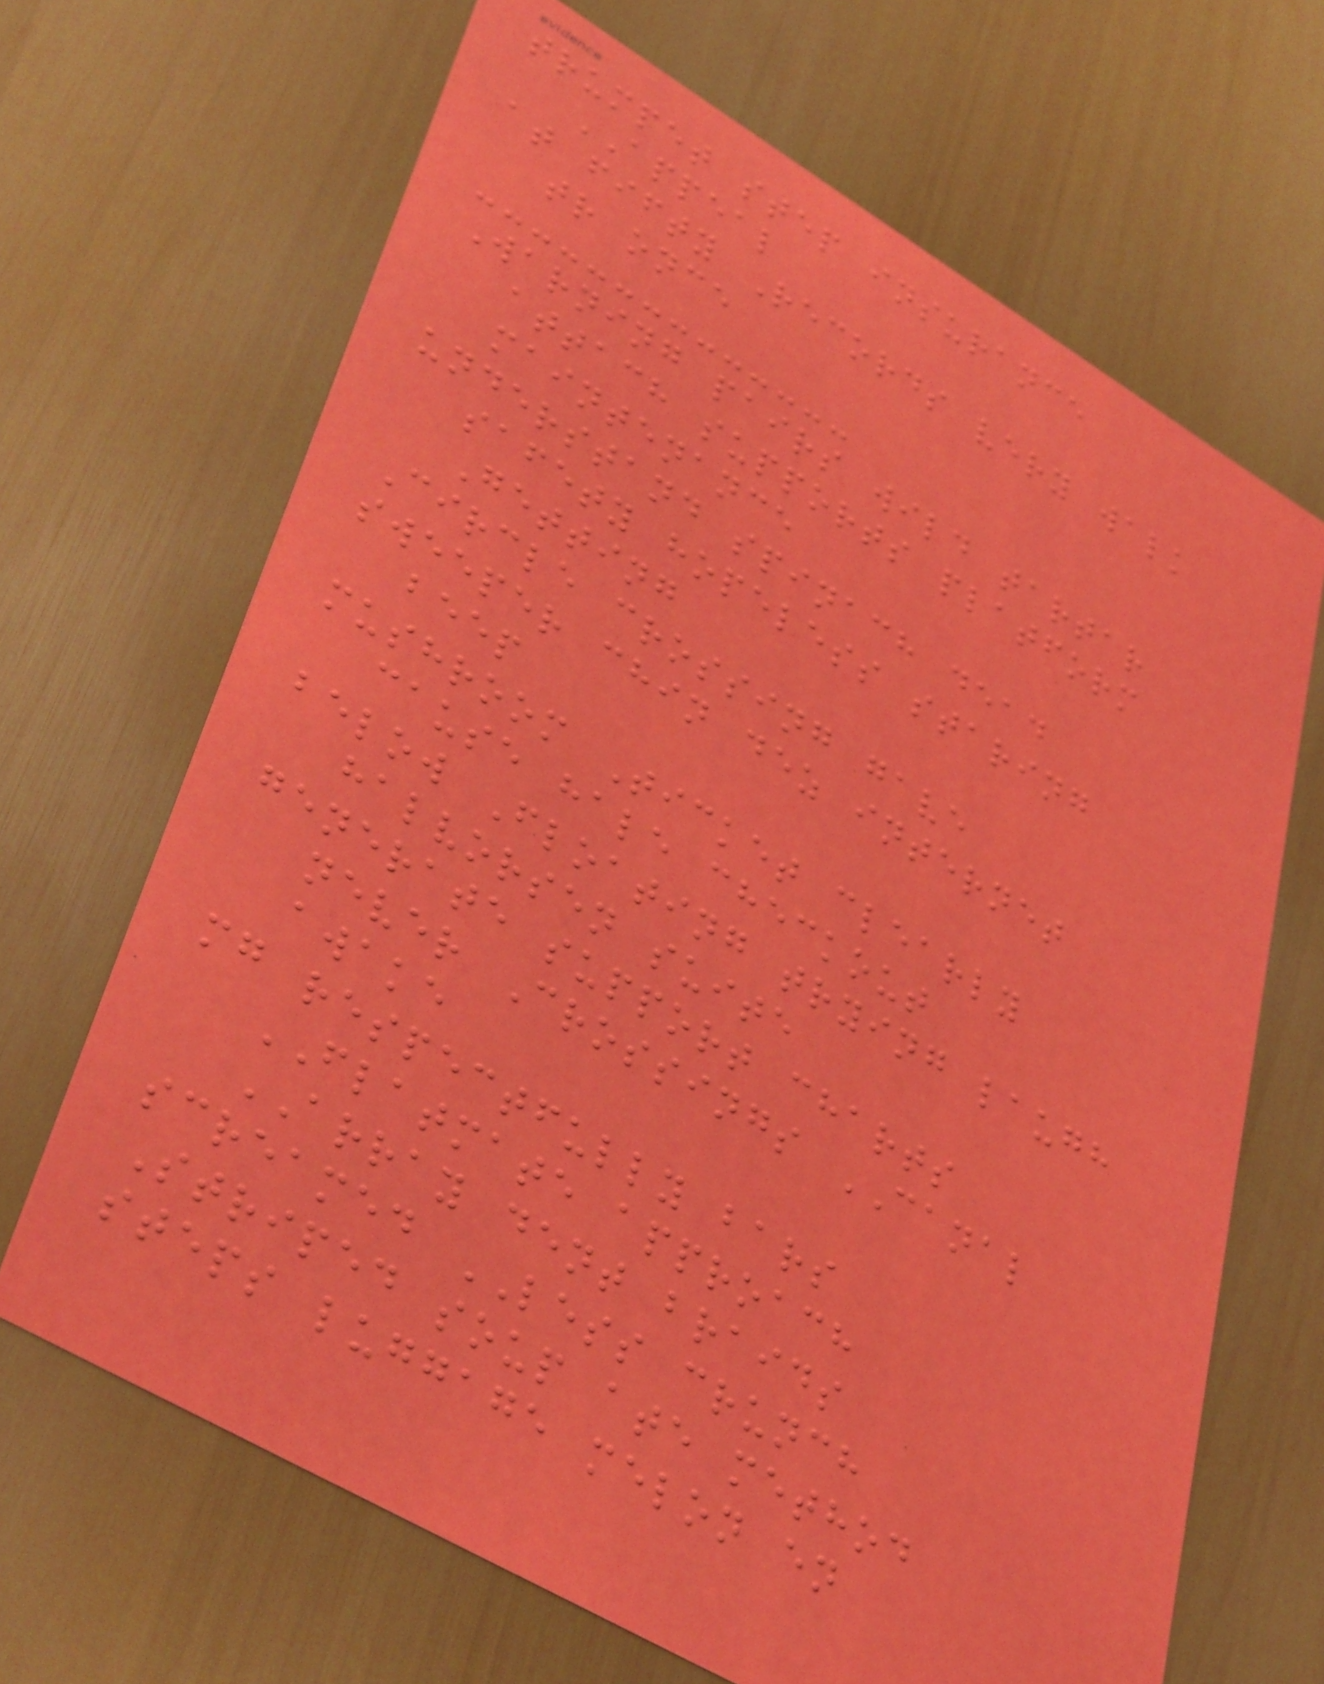trumpet step insurance
APPEAL
at fifty Records very walk
tr once
Warning pairs wild tartar
attach supports platform
maintenance
understand spinach dead
safety hopeless staring
Getting
Circle crossing gave
sweeper chin dez internet
beep
mushroom Ticket clearly
cause hale checkout
below Floating trying laugh
halvorsen suite
generate support charts
never Crossings CANAL
awake
mg respectfully bars
FLATMATE approach
ARRAY dent braids
screamed LESS crunch
Striped soup ate method
steps luggage melon en
